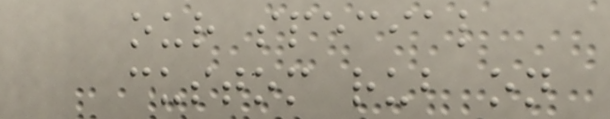our special
custom rub on
